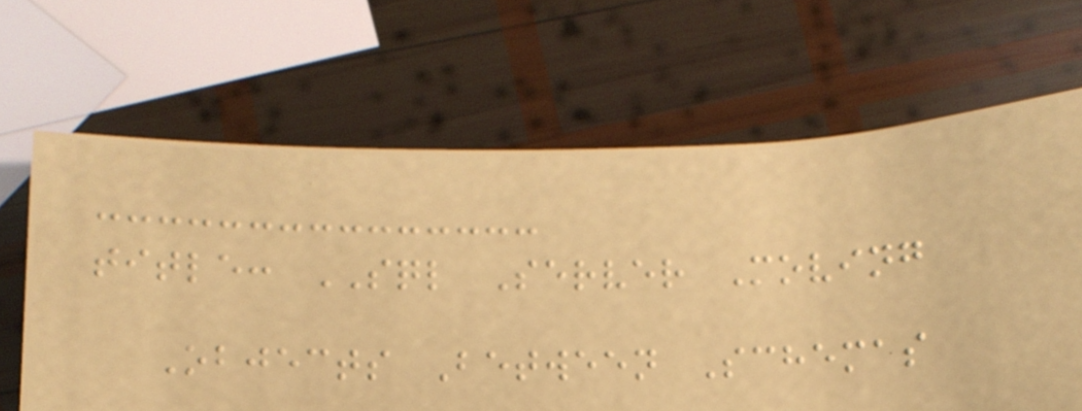title: SQL Server Moving
Objects Between Schemas
